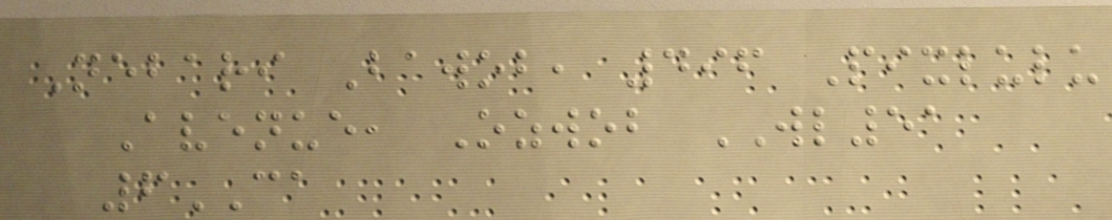Nebari Bawob, 496 Pixlulu
Avenue, Ozwob WL51
6CA
